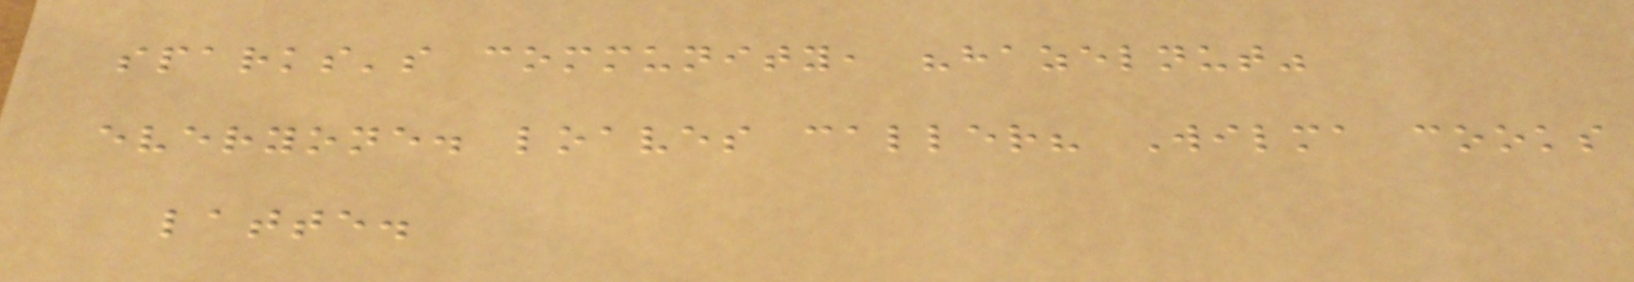sparks's community, "hazelnut"
everyone. loaves caller? Wilma cooks
latte.
